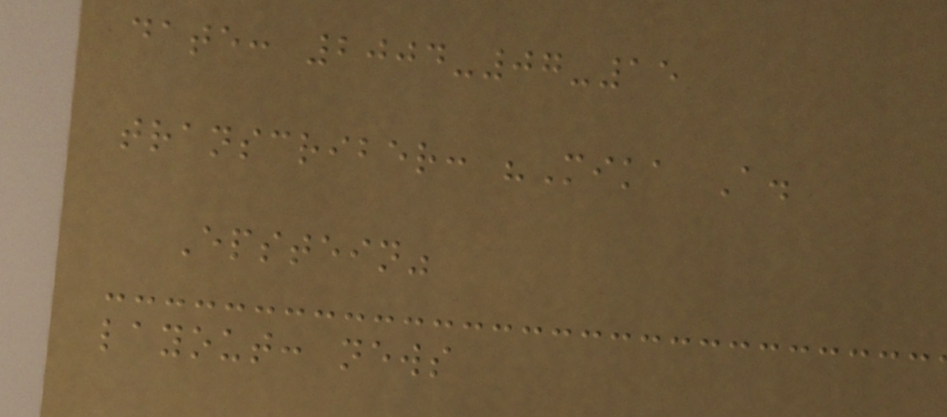date: 2004-07-15
transcriber: "Mika A.
Epstein"
layout: news
